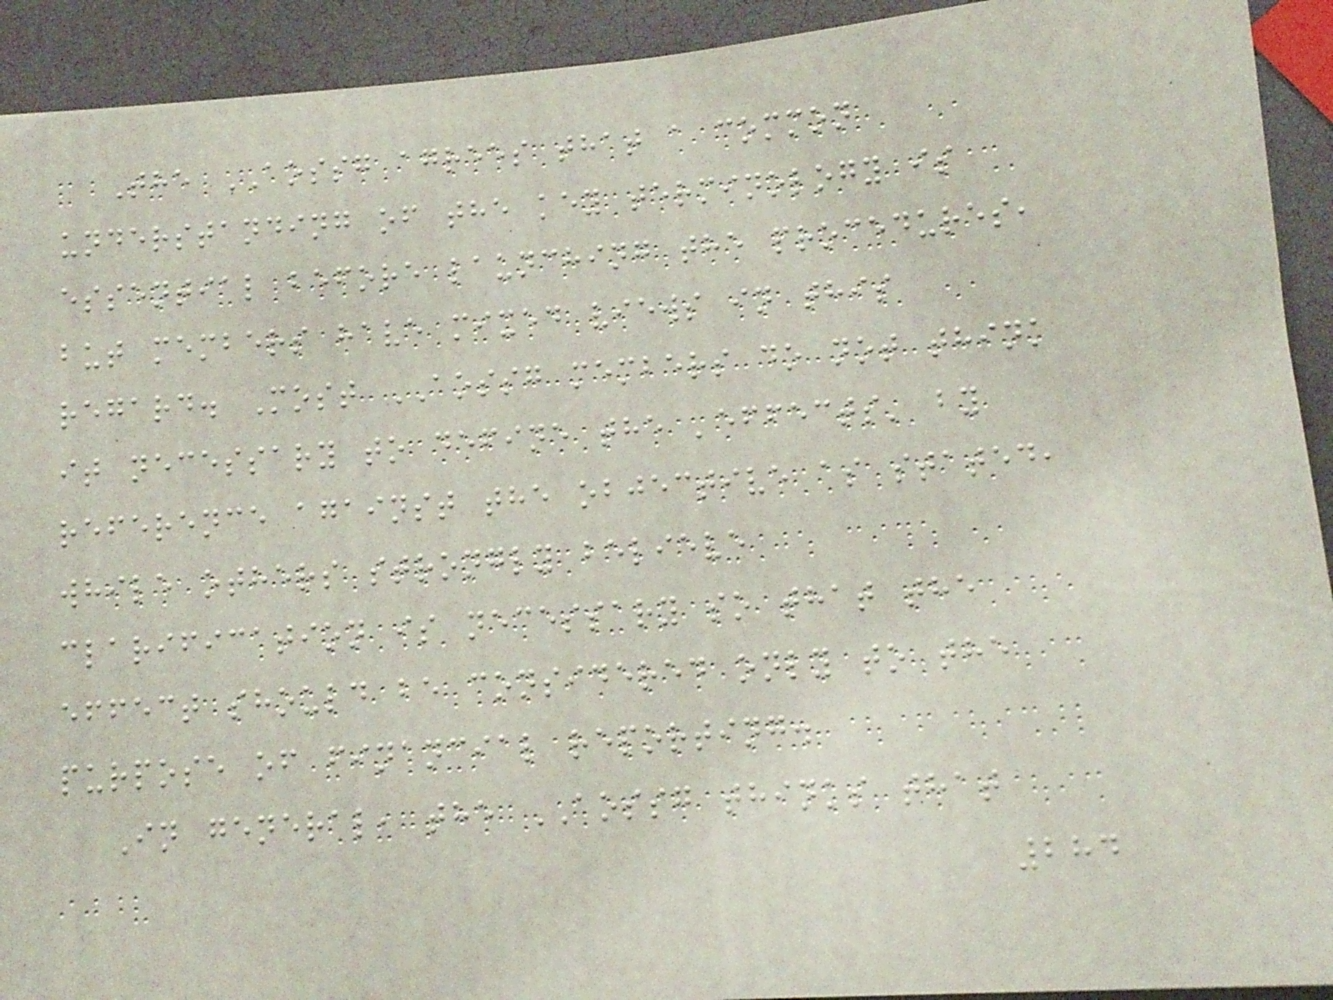The AOSSG agrees that a common
understanding of the key terminology is
essential before launching the procedures,
but members have mixed views in this
regard. Most AOSSG members do not think
it necessary to define the 'effects' by
reference against the objective as stated,
while others strongly believe
clarification is necessary so that the
effect should be considered only to the
purpose of financial reporting.
In general, the AOSSG thinks that
284
